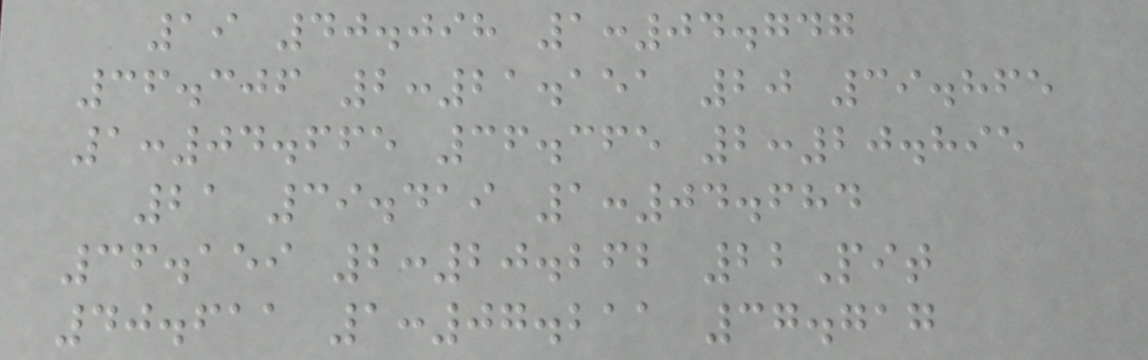19 40.098 1:04.747
36.306 2:21.151 20 39.865
1:04.665 36.365 2:20.895
21 39.419 1:04.684
36.159 2:20.262 22Pit
40.611 1:07.211 37.717
